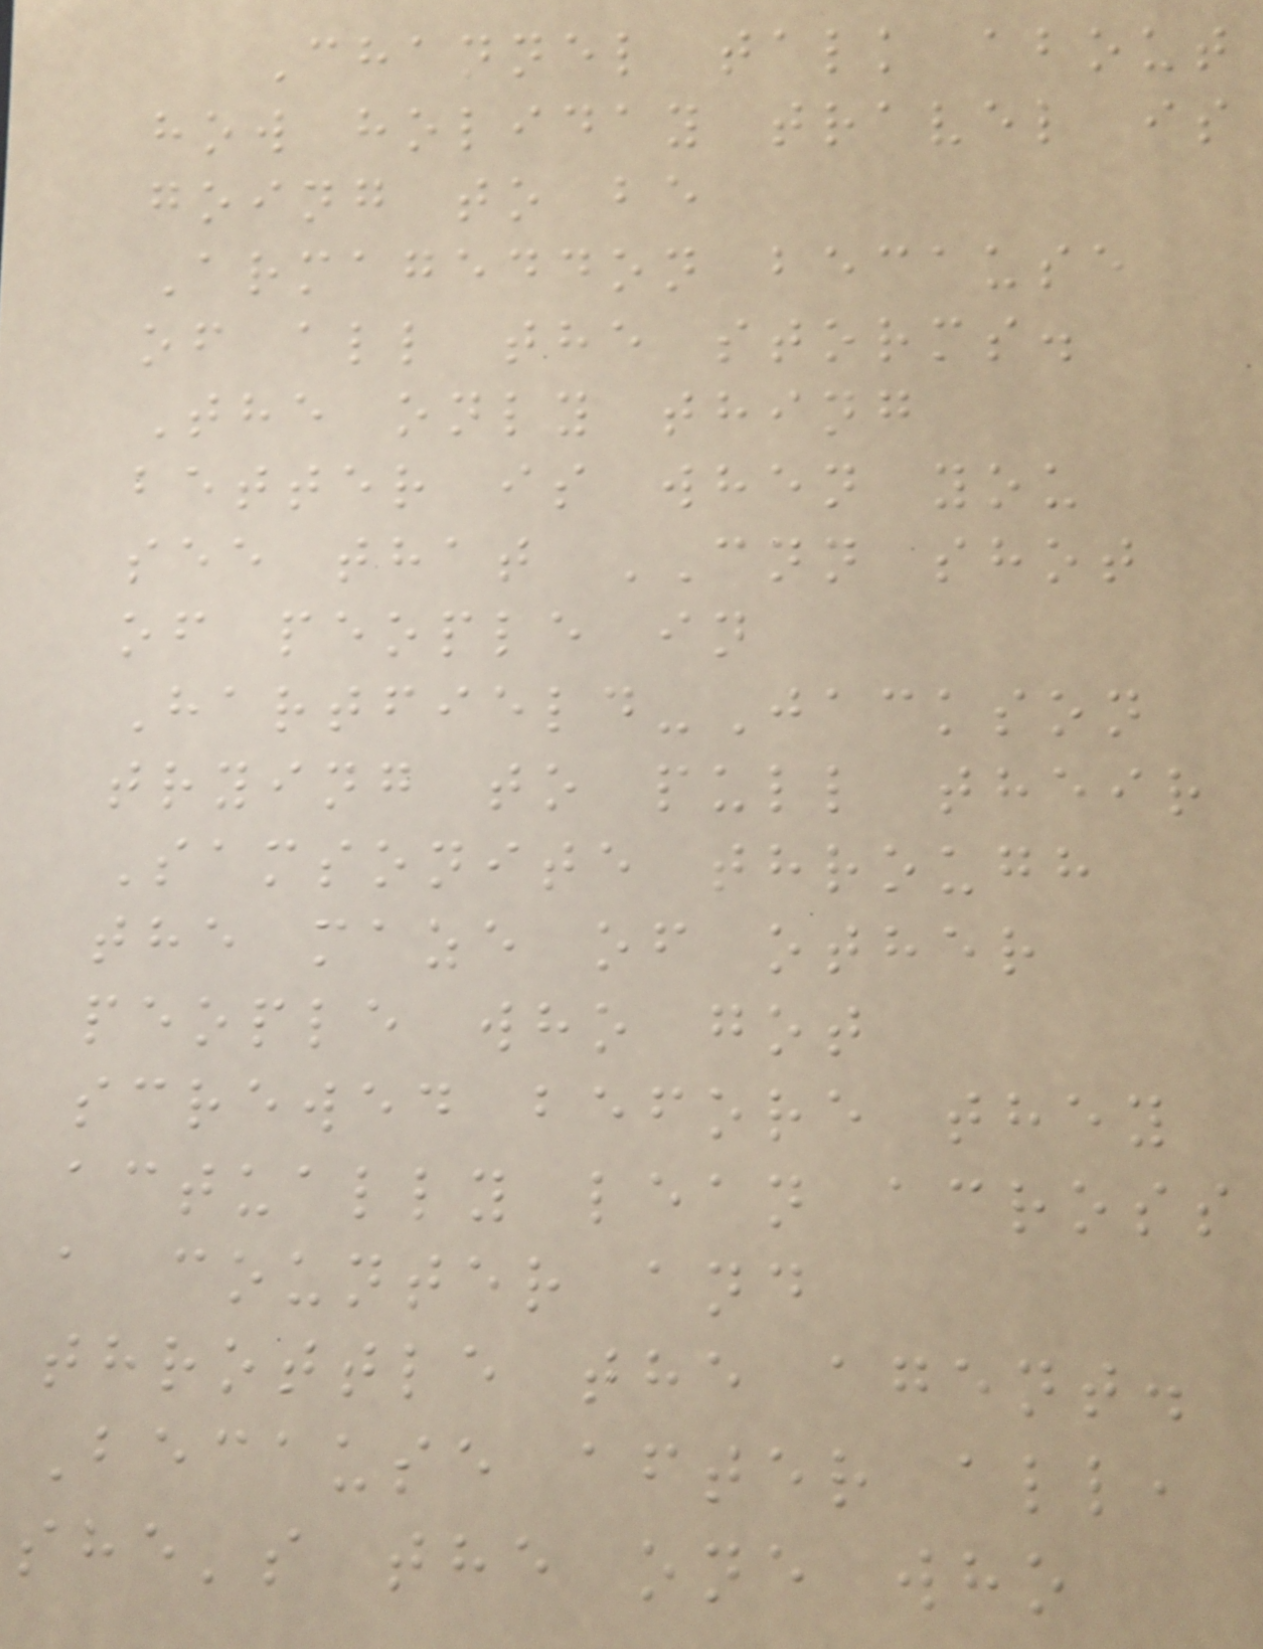Channel talk about
how holiday travel is
going to be
Armageddon because
of all the storms.
The only thing
better is when you
see that CNN shot
of people in
Hartfield-Jackson
trying to pull their
Samsonite through
the maze of other
people who got
screwed before they
actually lean across
a counter and
throttle the agent.
Because after all,
she's the one who
